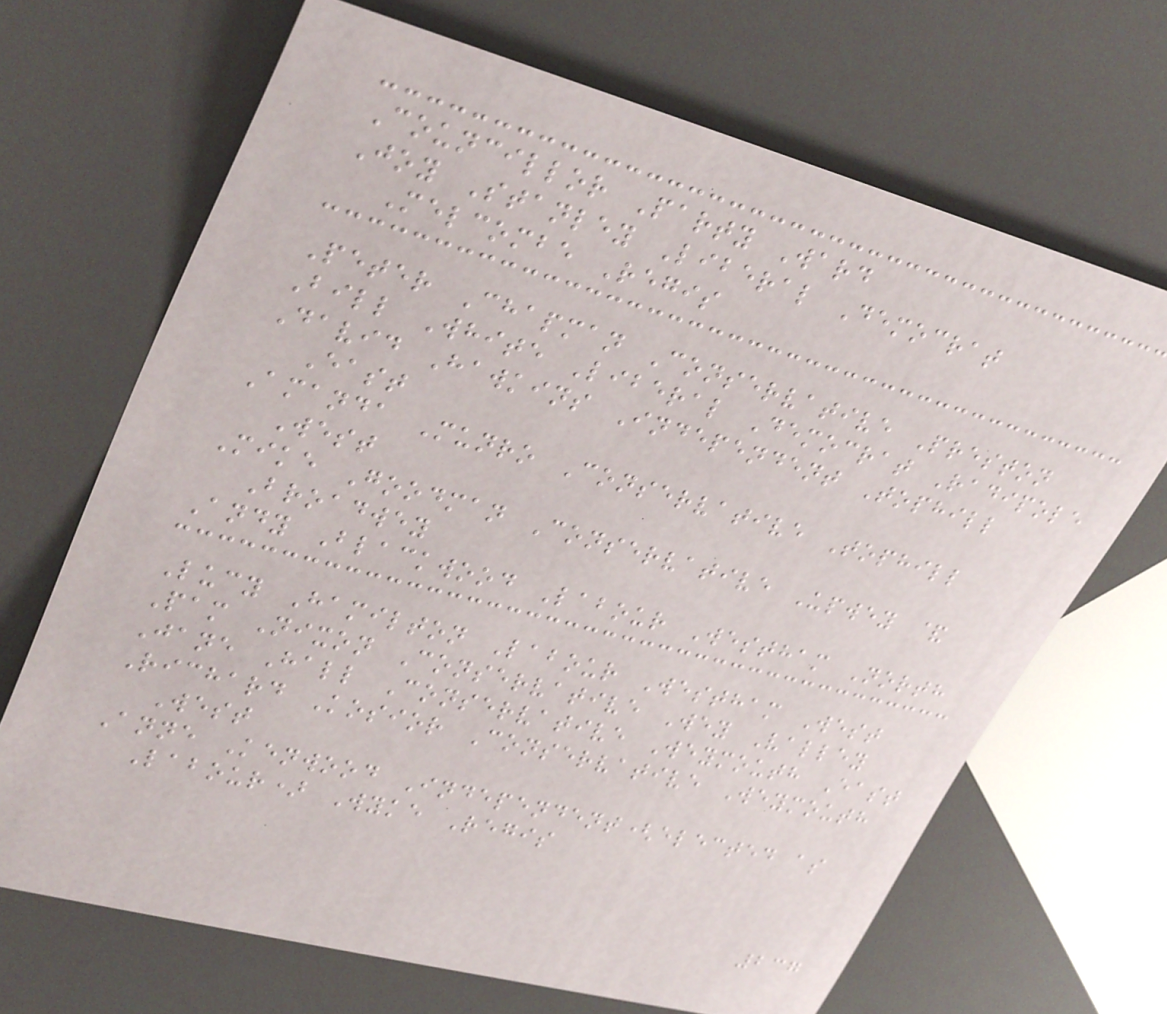Councillor Party Ward
Joy Stanley Liberal Democrat
Melcombe Regis
Peter Chapman Conservative Preston
Bill White Liberal Democrat Radipole
David Hawkins Independent Tophill
East
Amanda Munro Conservative Tophill
West
Mike Goodman Conservative Upwey &
Broadwey
Andy Blackwood Labour Westham North
Lucy Hamilton Labour Westham West
Pam Nixon Conservative Wey Valley
Jane Hall Conservative Weymouth East
Richard Kosior Conservative Weymouth
West
Anne Kenwood Independent(elected as
Labour) Wyke Regis
237
